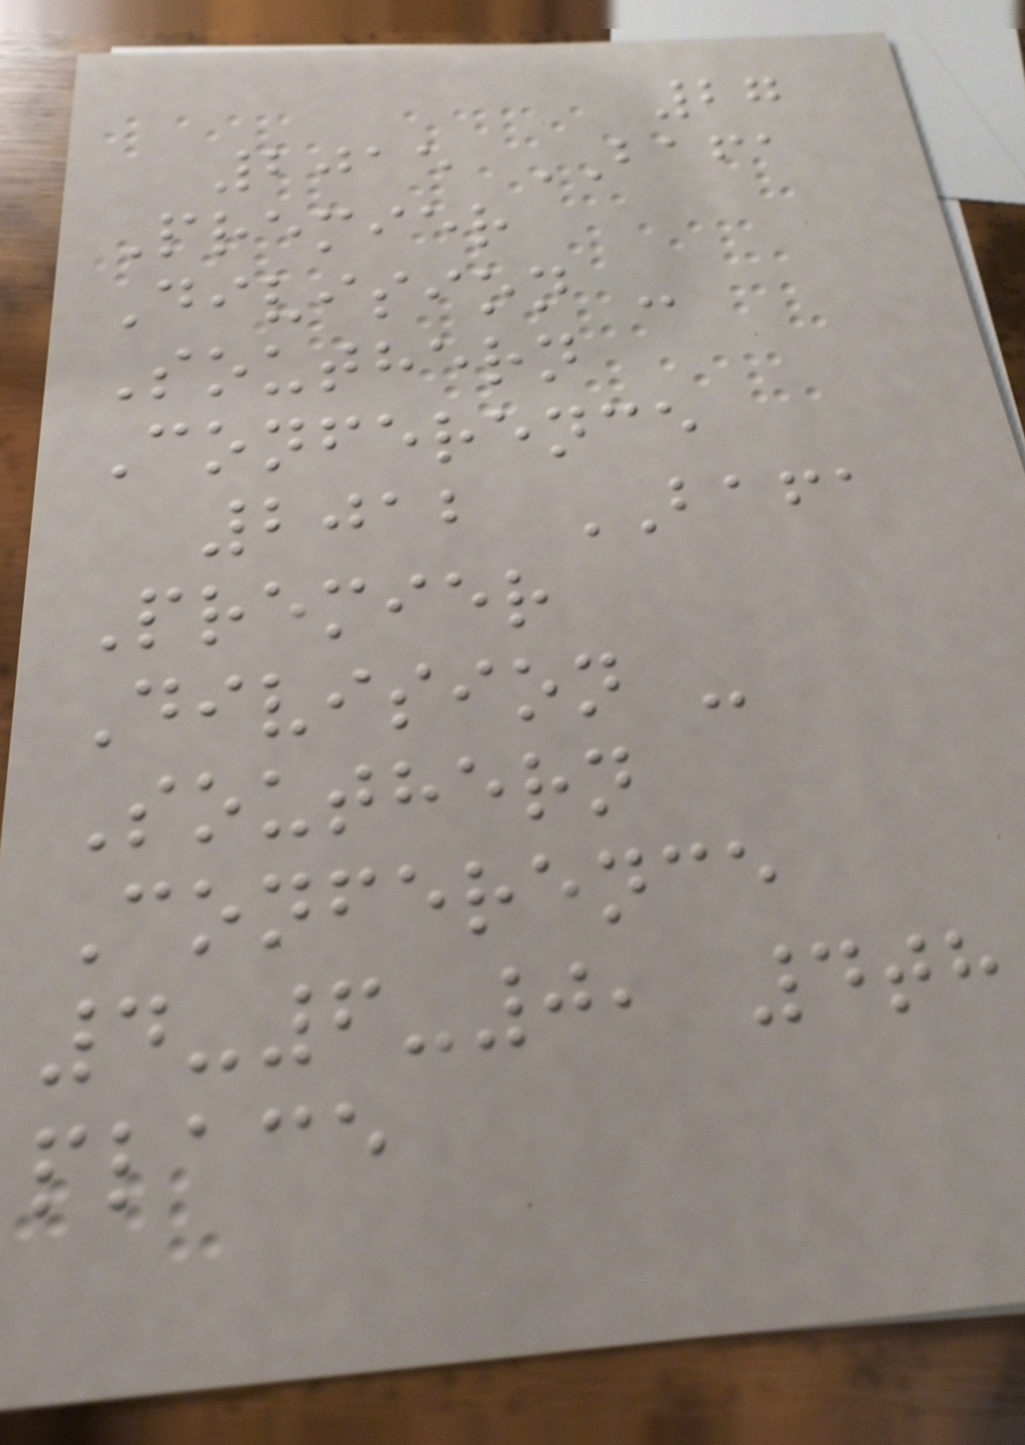27
2015 BAFA
Premier
Division -
Southern
Conference
2012 BAFA
Premier
Division -
Southern
Conference
4-6-0, 4th
place
